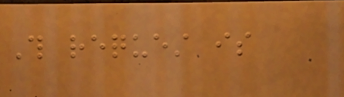This request is
